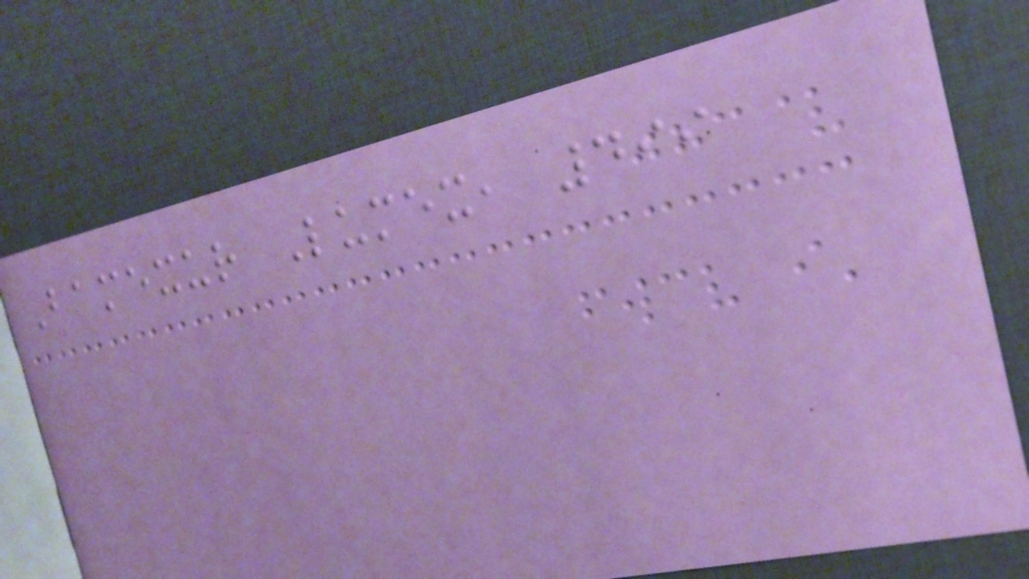Bamexur Lumex, 499
